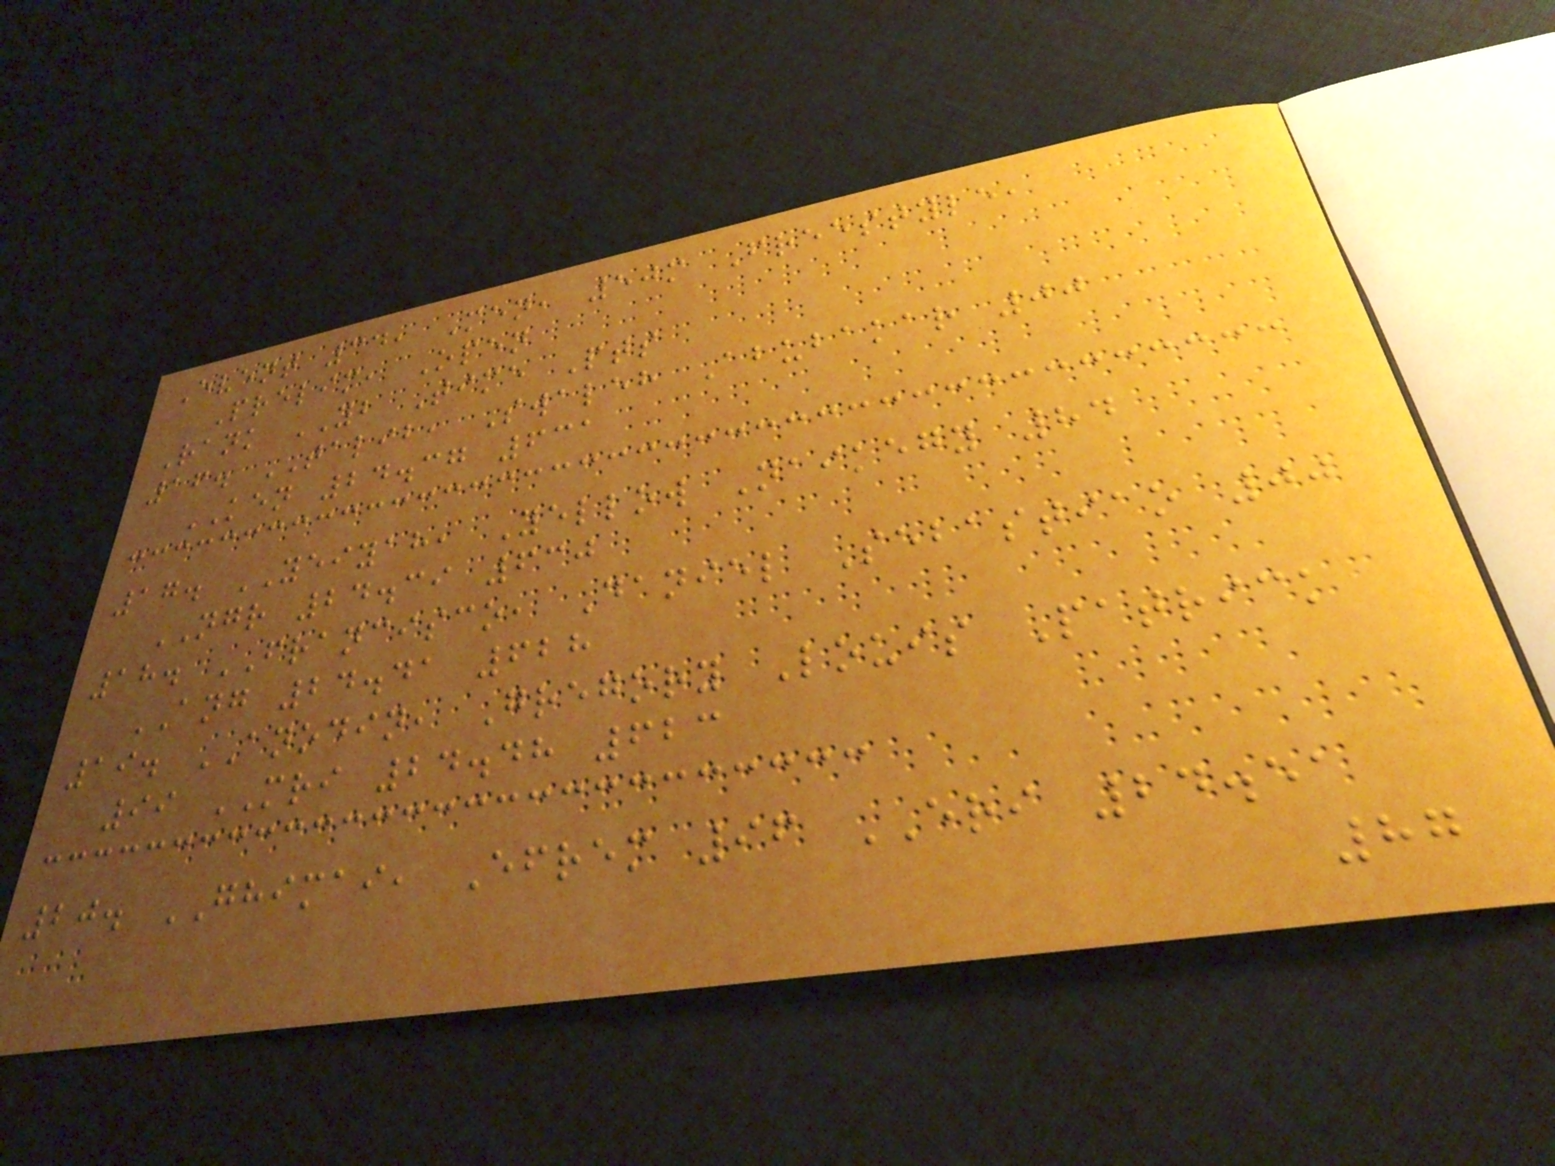Event 34, Men, 50m Freestyle,
Prelim, Open
Rank YB Time Pts
16. TALIB, Swaleh Abubakar 00
KEN 24.37 631
17. YEIYAH, Yellow Naikegy 84
NGR 24.39 630
18. FRANCISCO, Daniel Sebastiao 00
ANG 24.41 628
19. ANODIN, Gregory Louis Patrick
99 MRI 24.48 623
20. GHIMAI, Efrem 96 ERI 24.51
87
